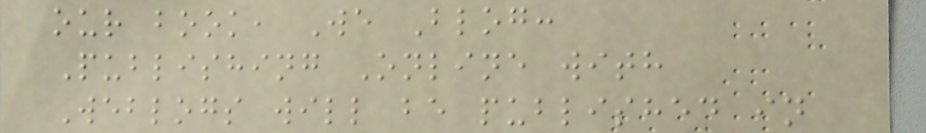our book, We Blog:
Publishing Online with
Weblogs will be published in
